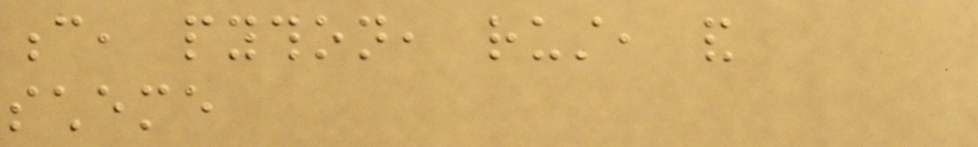c, python, rust, and
scheme
